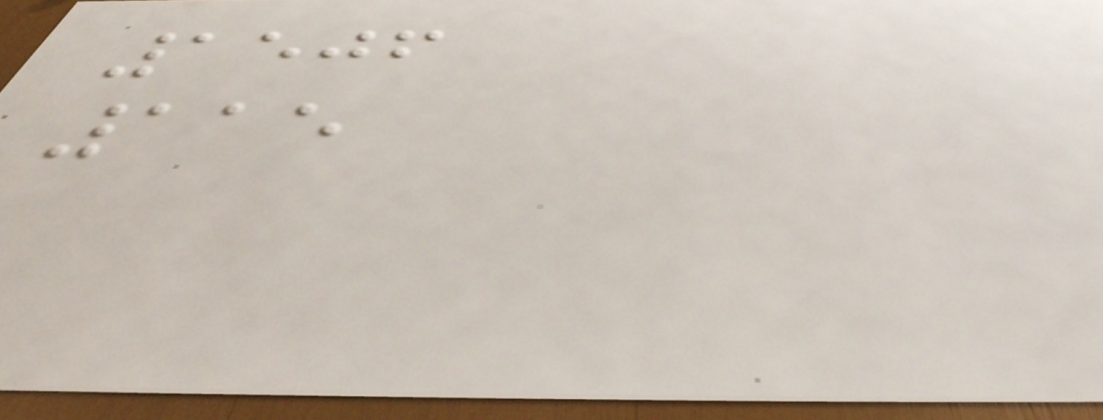1506
115
